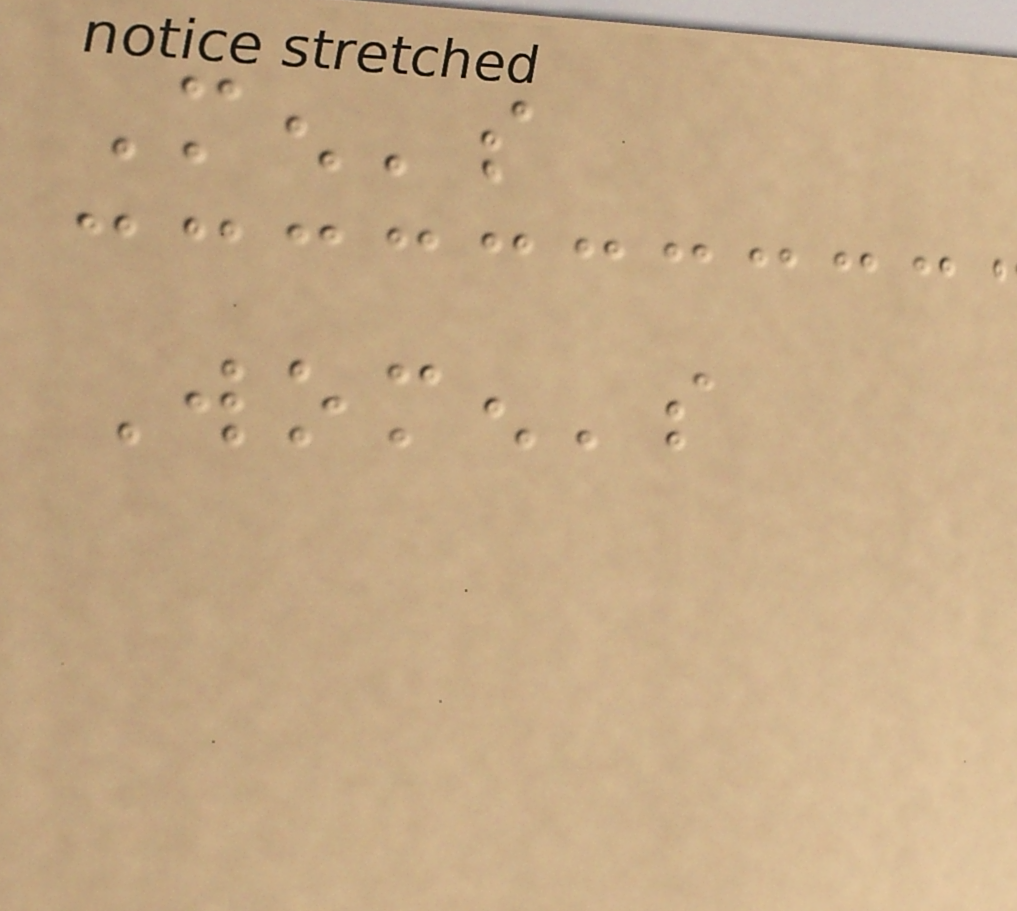Men's
Women's
